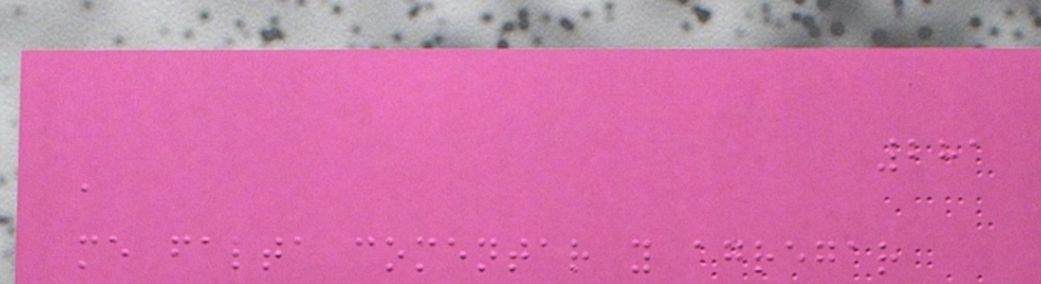281
a
me falta comentar y agregar
